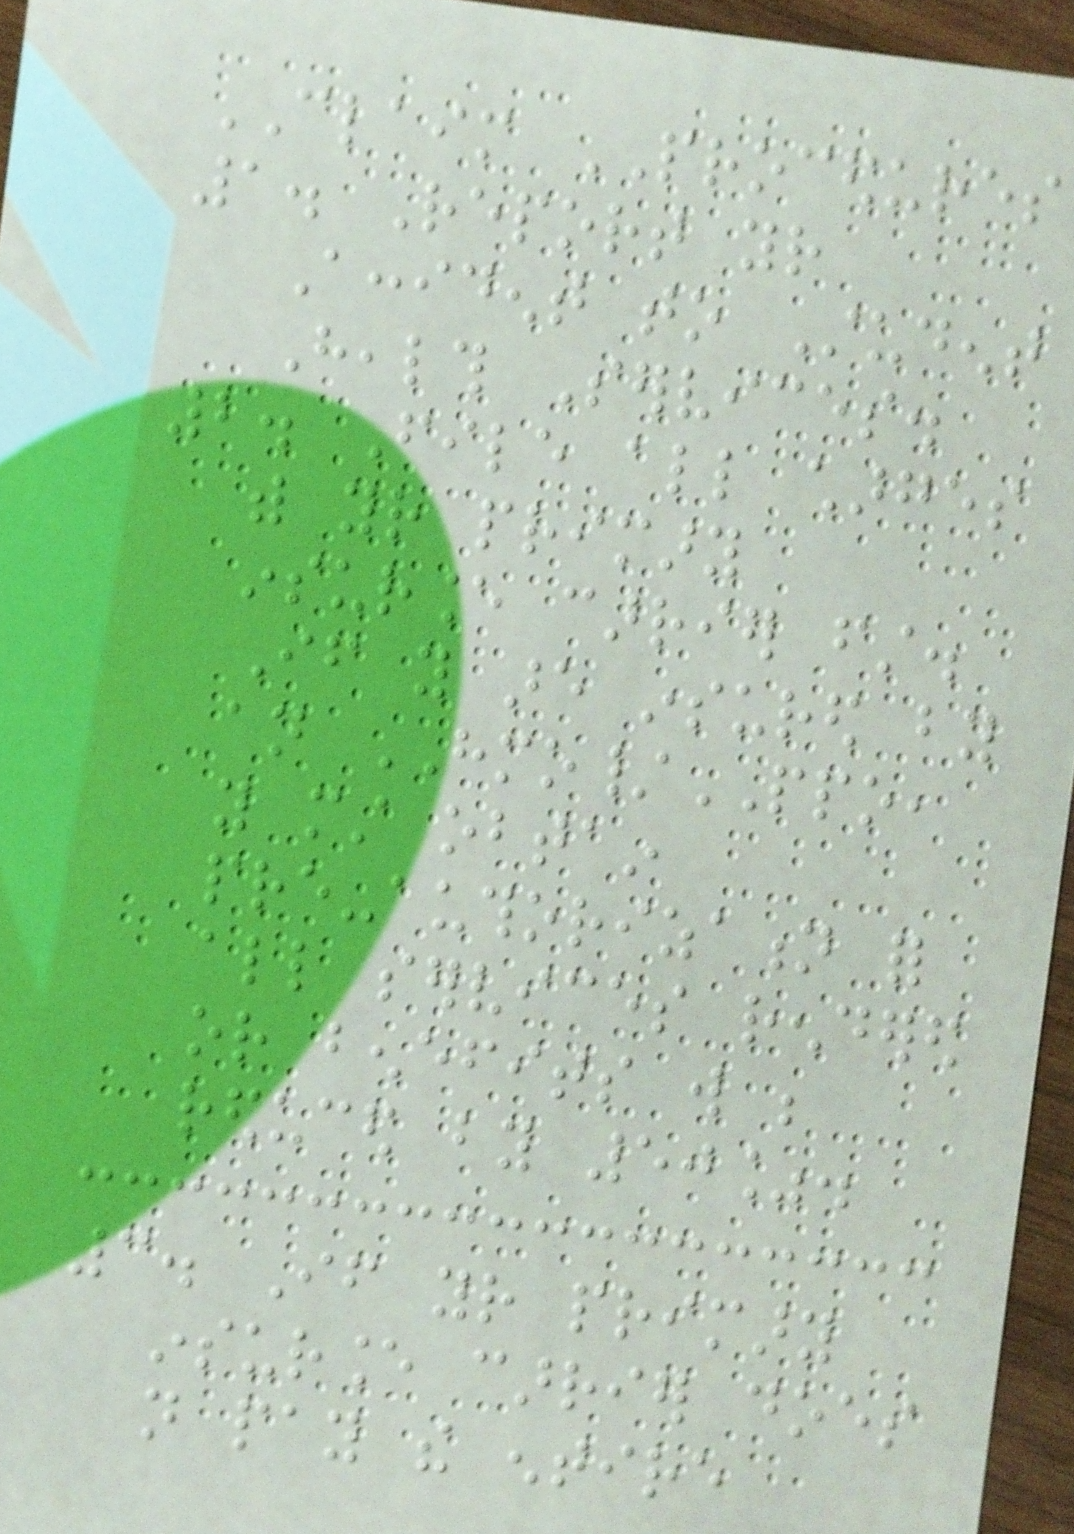CLAIM PROCEDURES
1. Report your
Accident to Student
Health Services.
2. File all charges
with your primary
insurance carrier first.
If you are insured by
an HMO/PPO,
you must obtain
pre-authorization for
all services rendered
or benefits will be
reduced by 50%.
3. If your primary
insurance carrier does
not pay the entire
